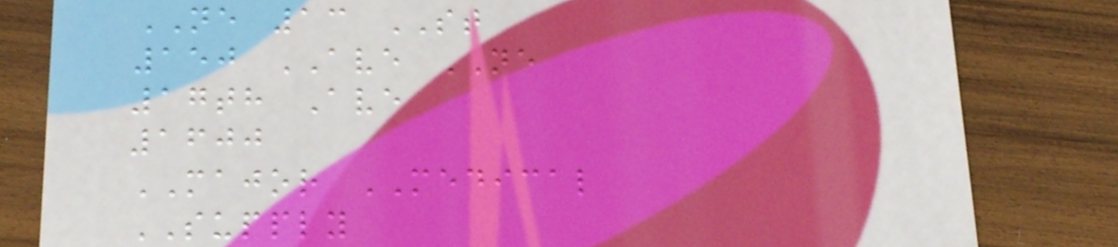NE 13 ST
150 AVE NE
17th Ave
1600
MAJOR MEDICAL
SUPPLY
